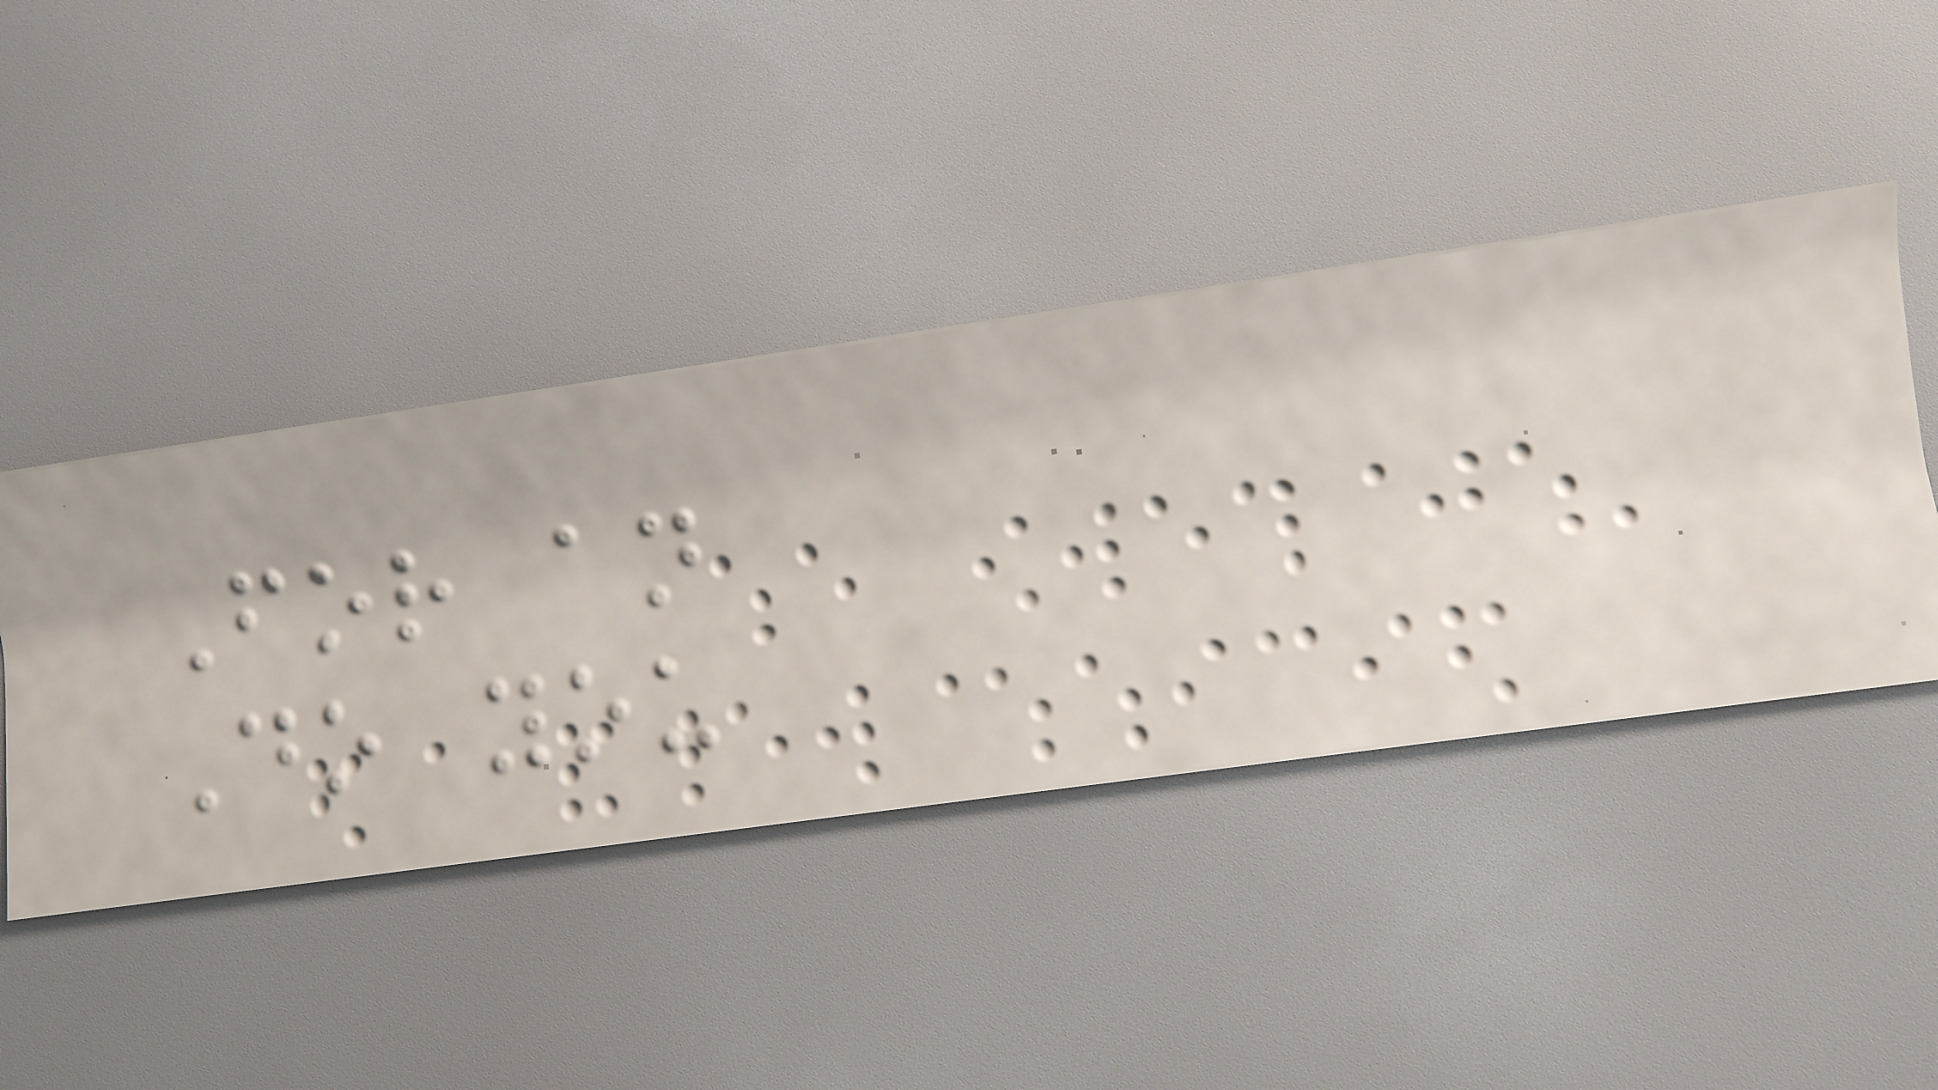For an
Do you
